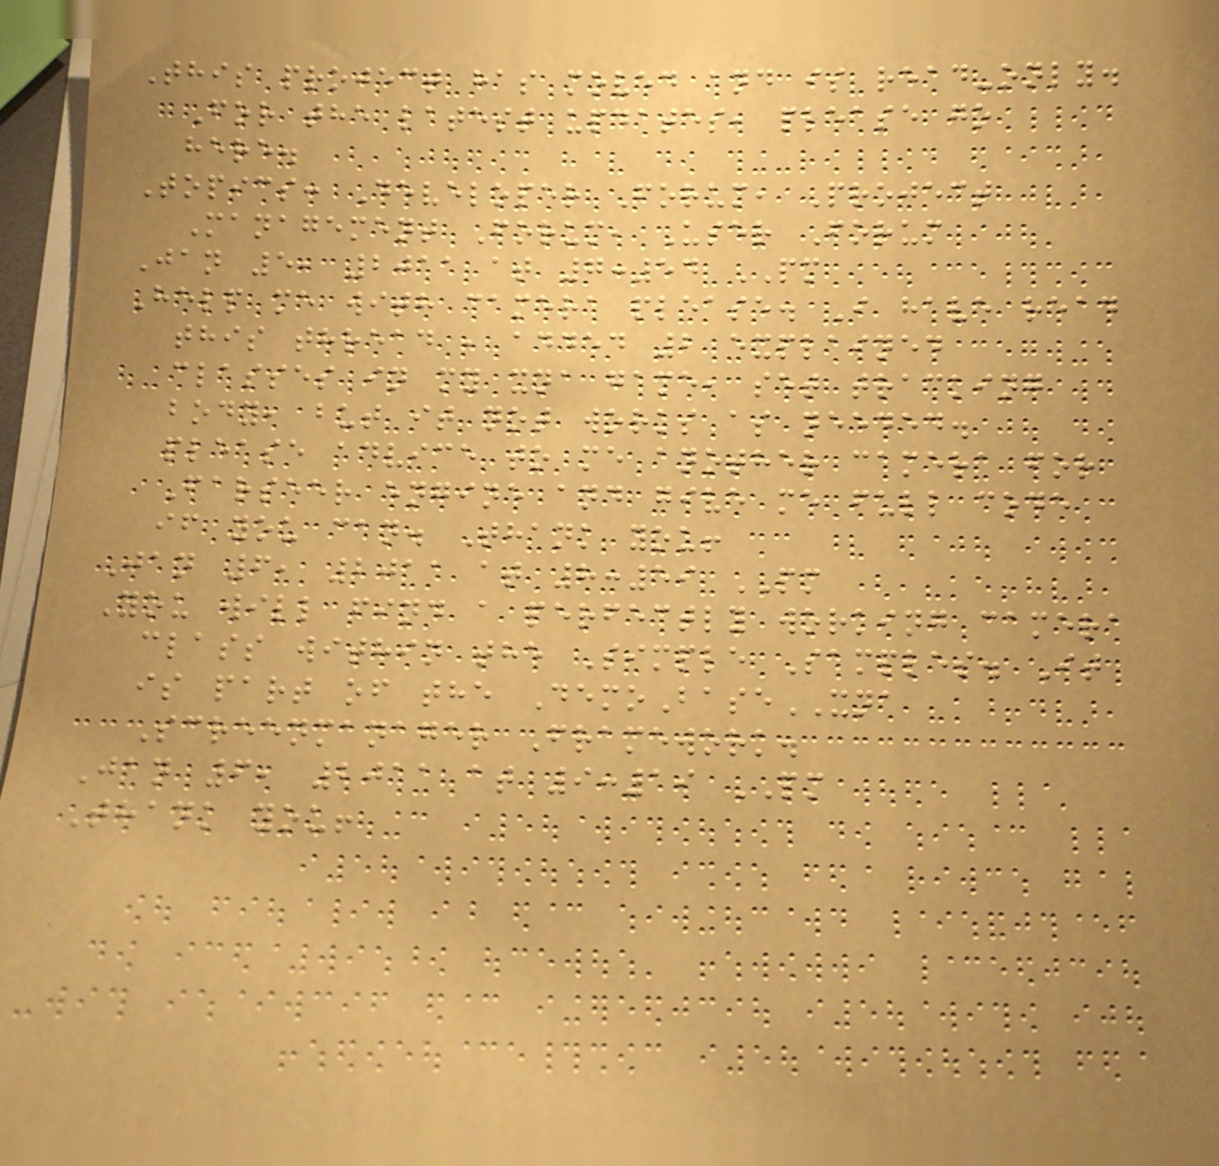This project has moved and is read-only.
For the latest updates, please go
here.
Topics: Developer Forum, Project
Management Forum, User Forum
Jan 5, 2011 at 7:54 PM
Help me with camera please. I have read
this thread , added 2 explained
classes in my xna game, set tracking
body, but it not works as needed.
please advice to me another camera for
Farseer engine and give me full code
if you can. Thank you!
Jan 6, 2011 at 8:59 PM
You will find a perfectly working camera
class within the Simple Samples. It
is part of the DemoBaseXNA
Screenmanager Framework.
Jan 6, 2011 at 9:19 PM
Thank you!
